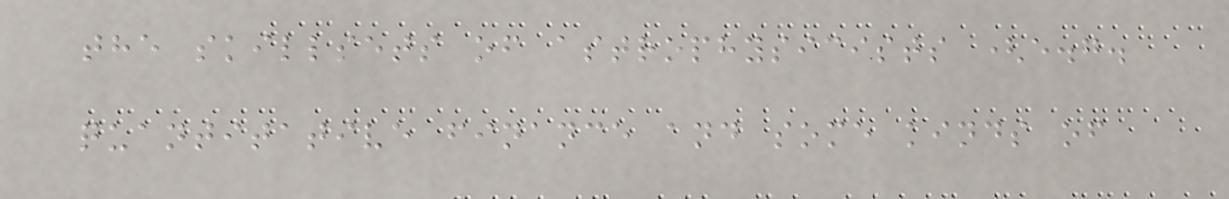the skillsets of astrophysicists (e.g.
quantitative finance and some kinds of
